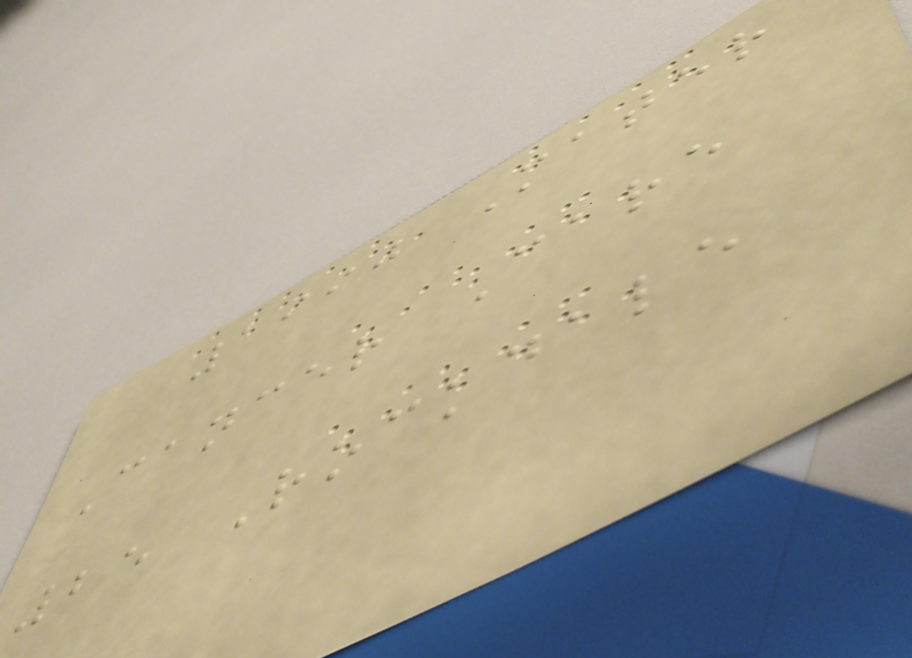1990 Mater
Cancer Care
25 Rockdale
